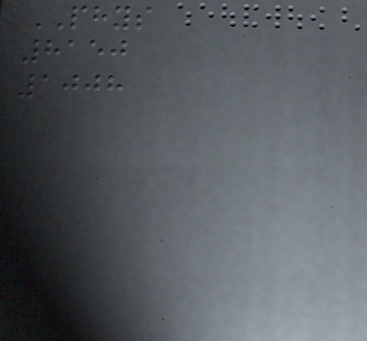PHYS
8150
1008
